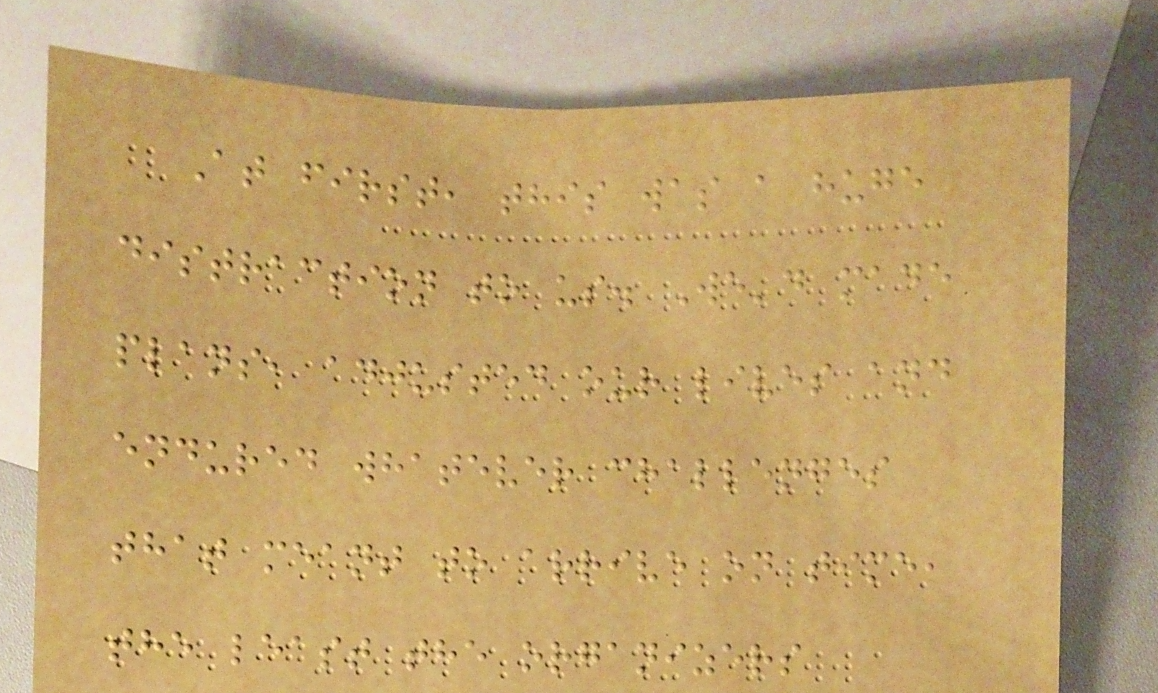At first, this was a huge
distraction to us. We'd made
plans, adjusted our lives and
endured whatever challenges
that meant to arrive on time,
the least the organizers
